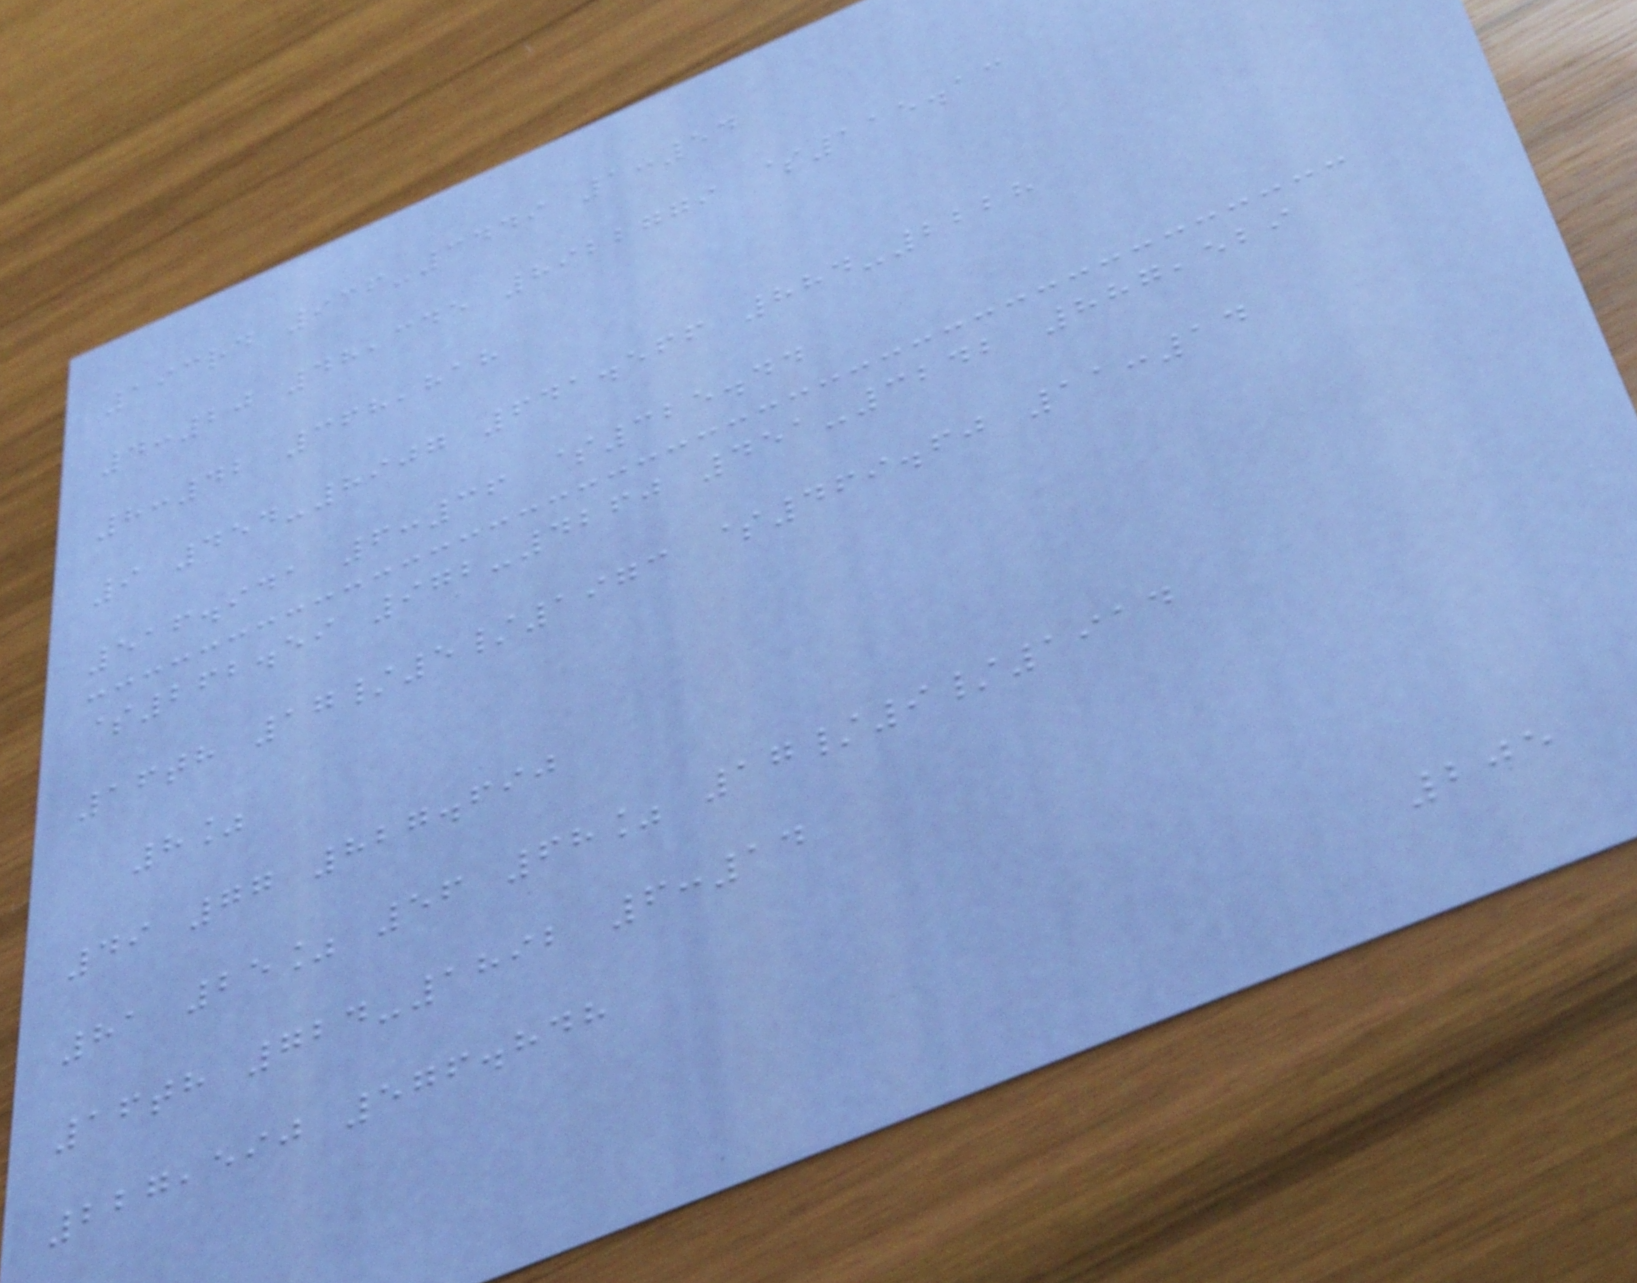193rd 936-3449 1:54
4:20 48,345 8922779 $115.13
8:42 368,818
9 454-8907 641.566 884-2228
516.941 6:36 $325.44
$262.59 972-4260 451-3242 887,529
16th 17/5/1973 $469.60 11:14
8%
49 77 827.690
81 25% 56 68% 17/9/1914
16th 724-1892 6:14
227,590 576.848
205
